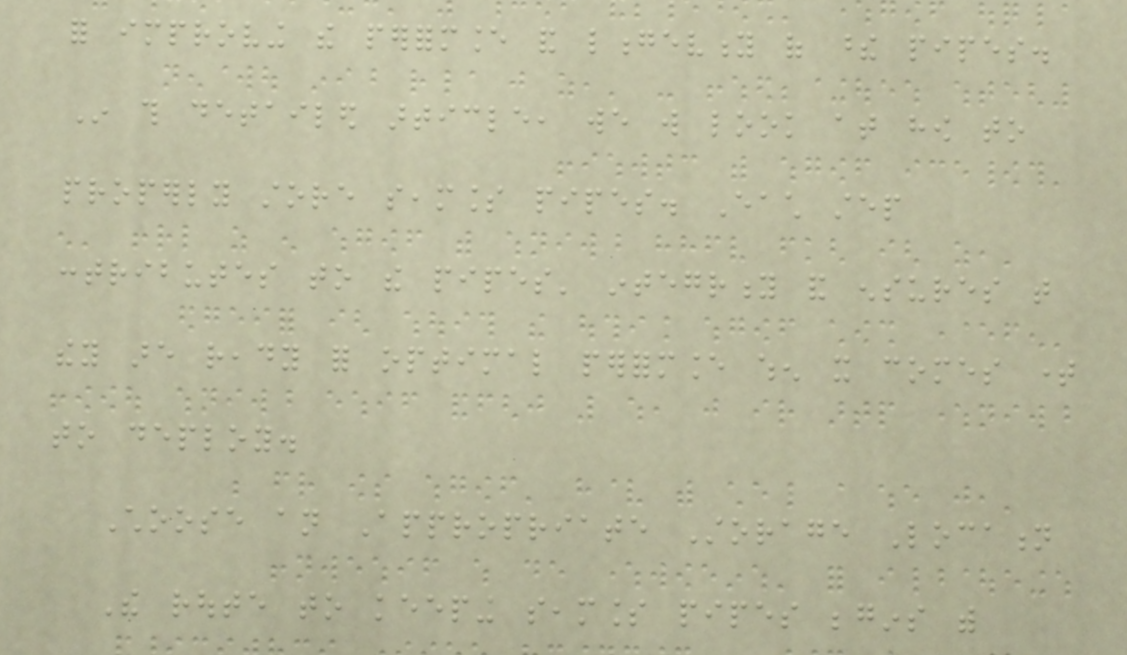for improving the performance and longevity of these pipes.
In this detailed article, we will look at how to
properly store seamless pipes. Each step
contributes to the pipes' integrity and ensures that
they are ready for optimal performance when it comes time
to deploy.
Choose an Appropriate Storage Location
The route to keeping seamless pipes begins with
